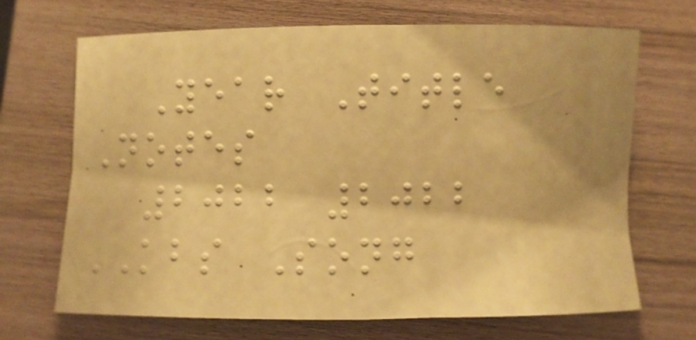Year Title
Notes
2022 2022
KBS Song
